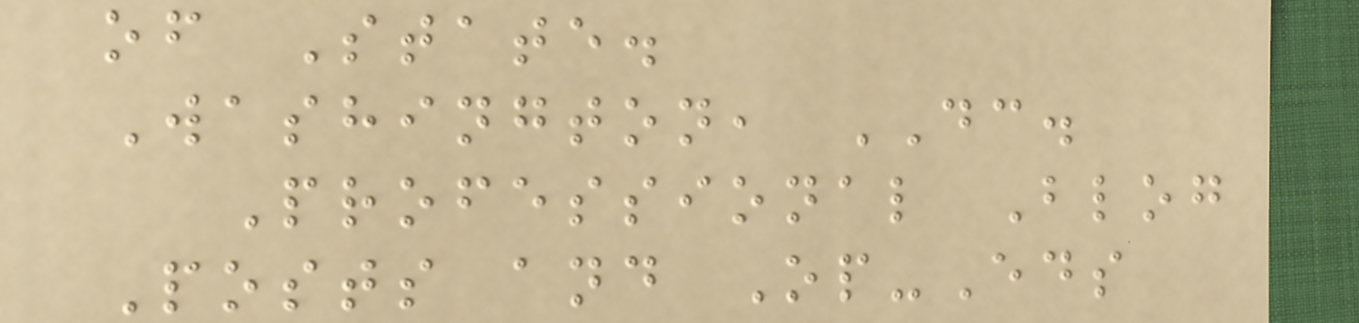of State.
Washington, DC.
Professional Blog
Posts and Op-Eds
